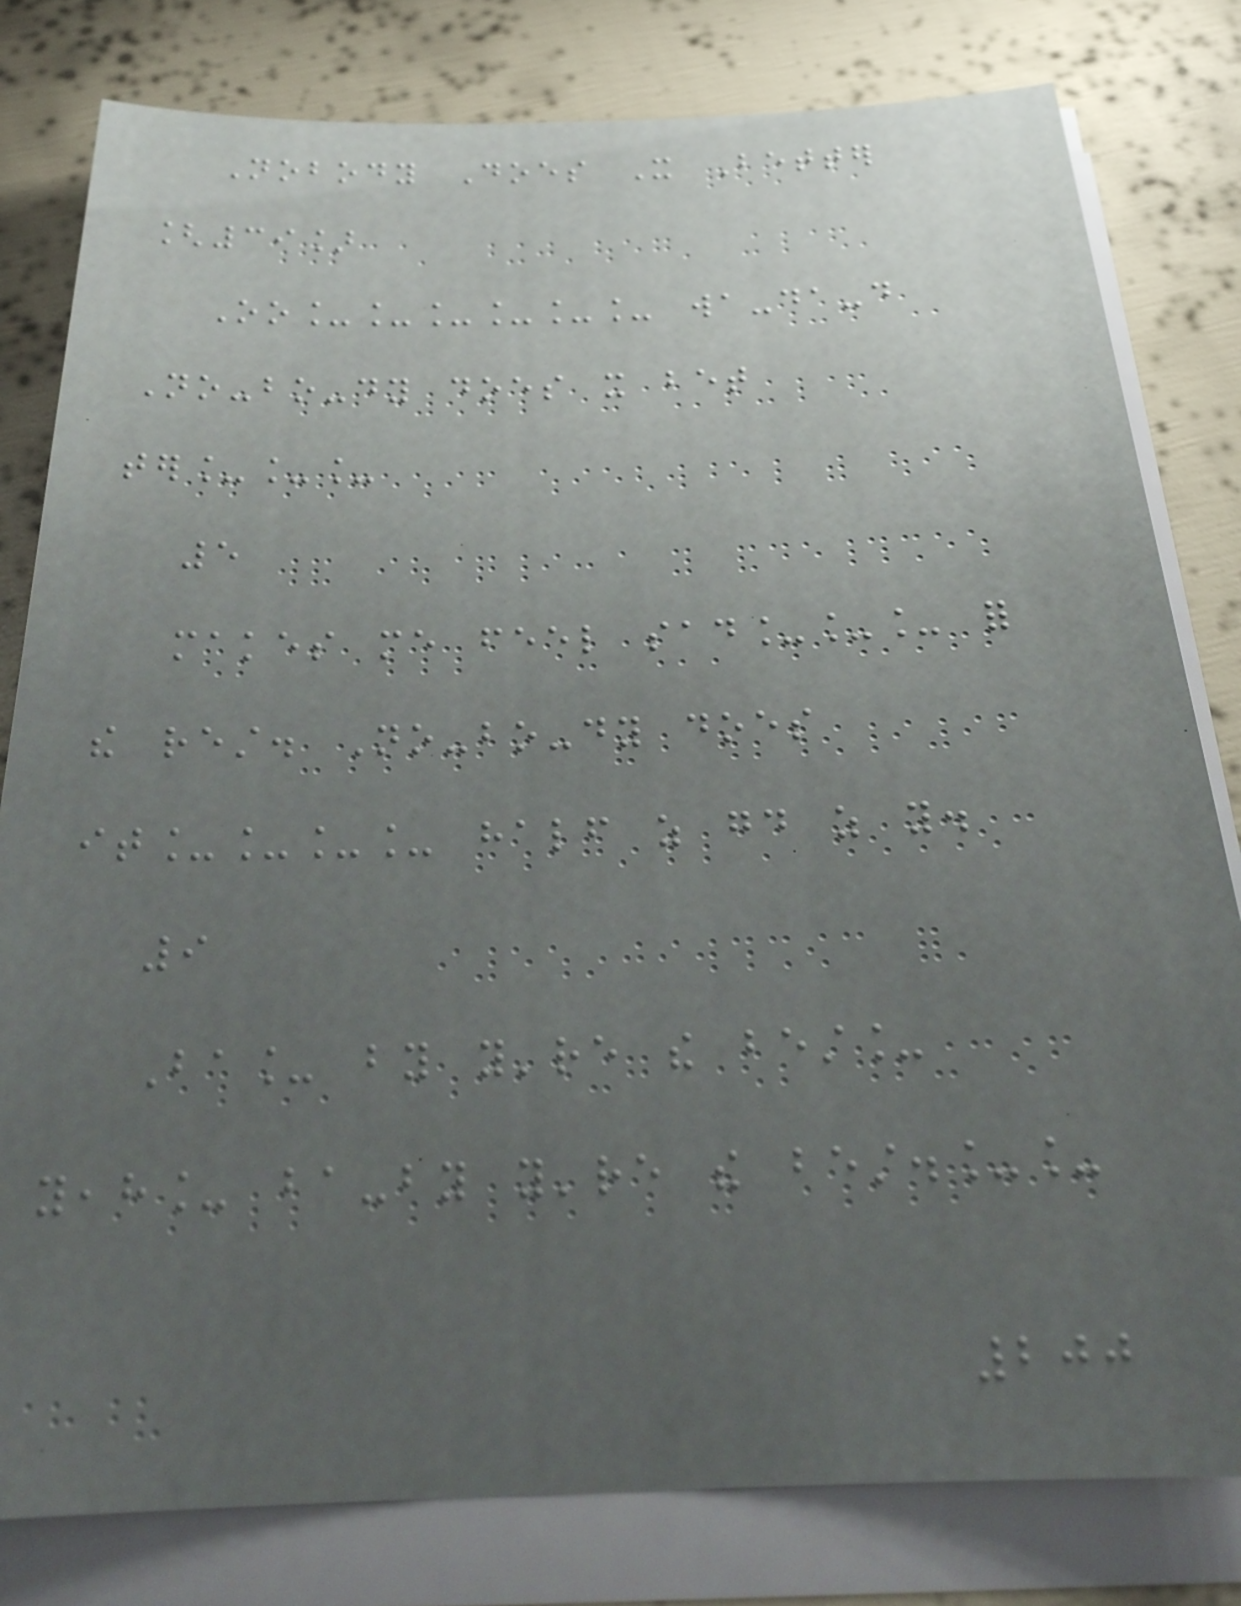Nobody Does It Better
[39]
Oo______ wa-da-do
No-bo-dy does it bet
ter___
5
makes me feel sad___ for
the rest. No-bo-dy does
it____ half as good as you.
9
Ba_ by you're the best_
yeah_ ba-by you're the best.__
200
